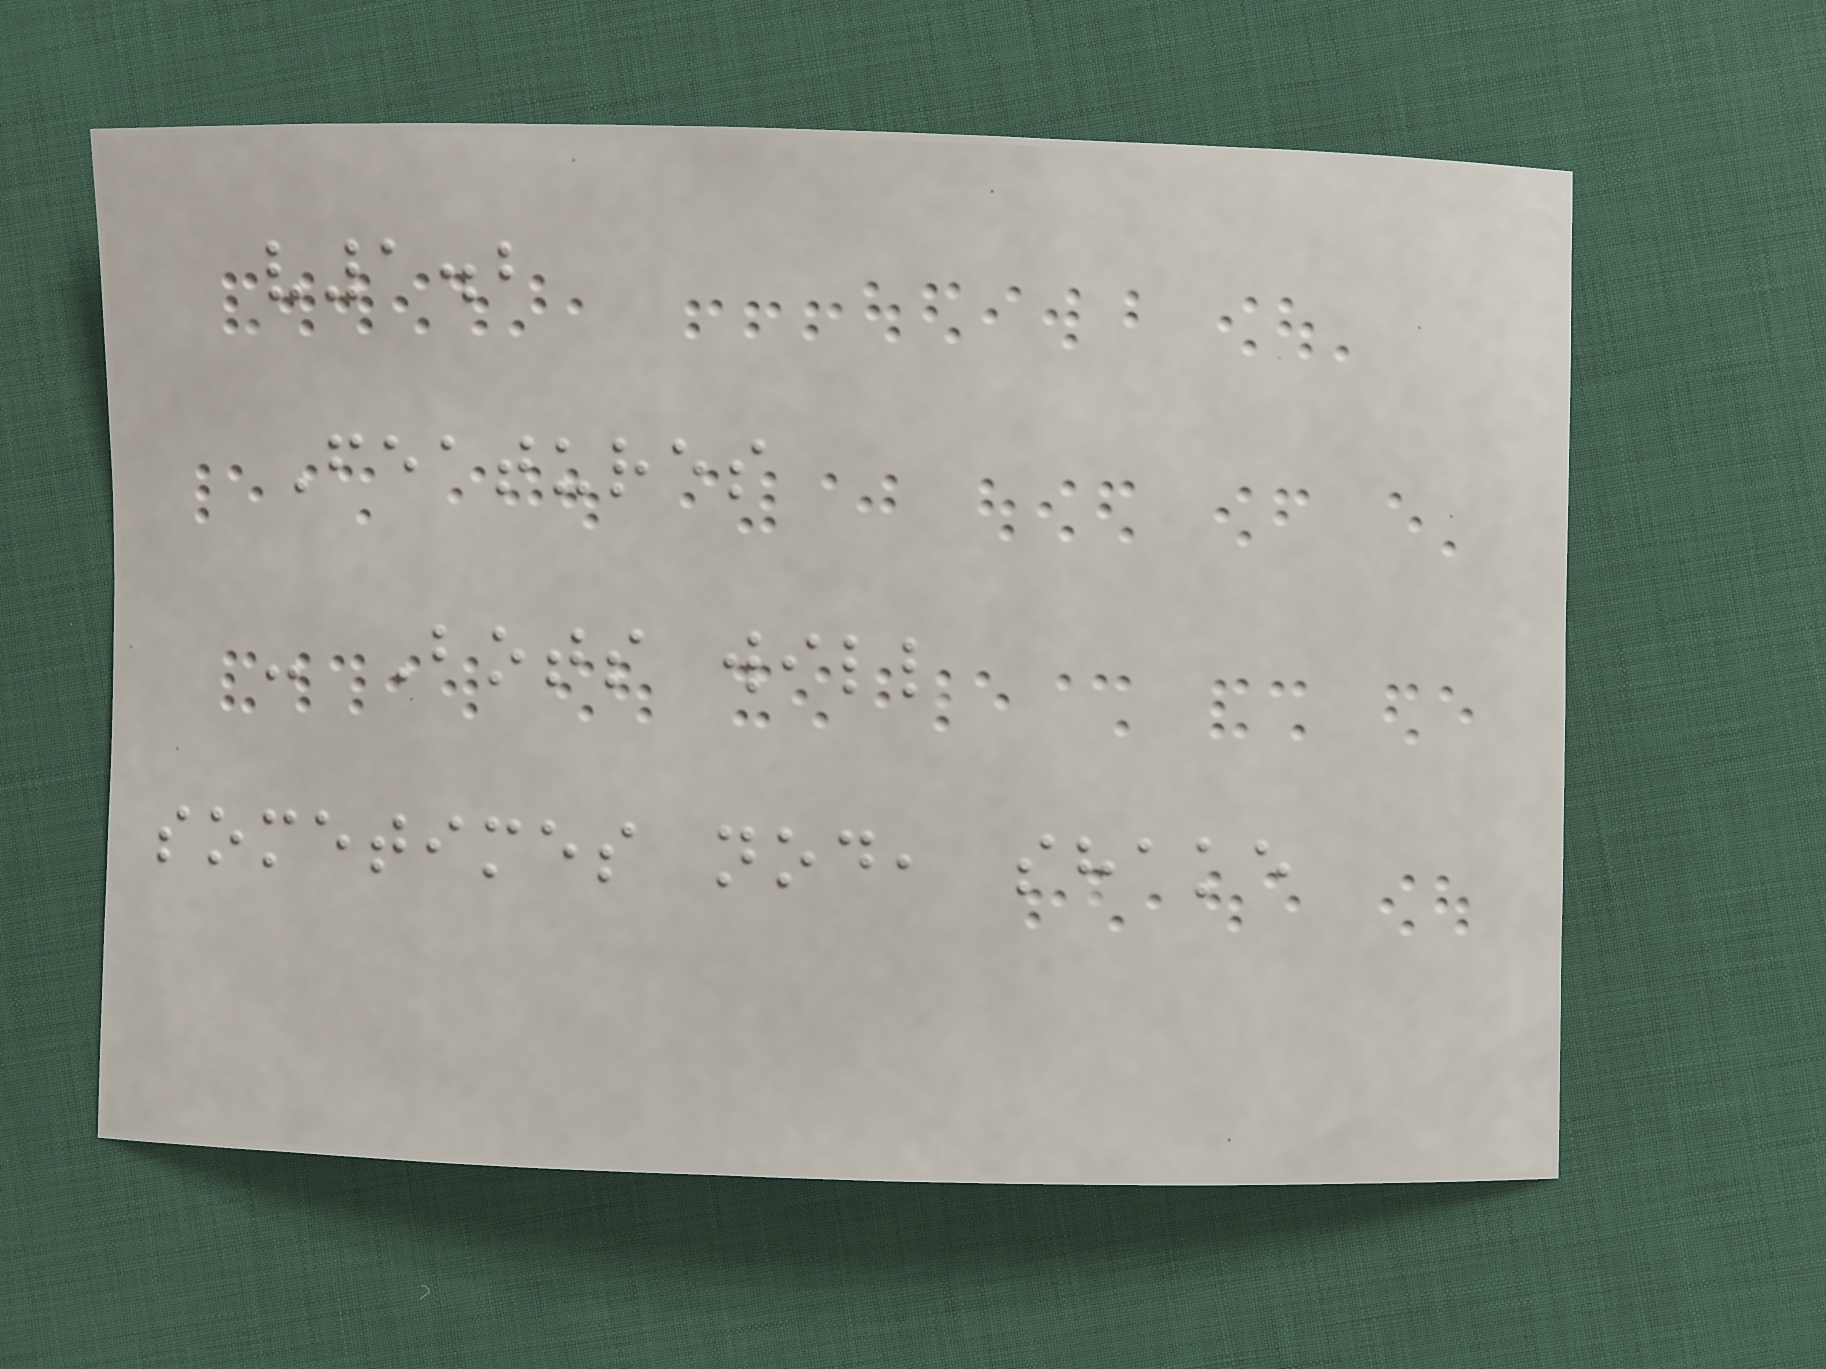v1.2
Features
- Bots will
sometimes nod, shake
